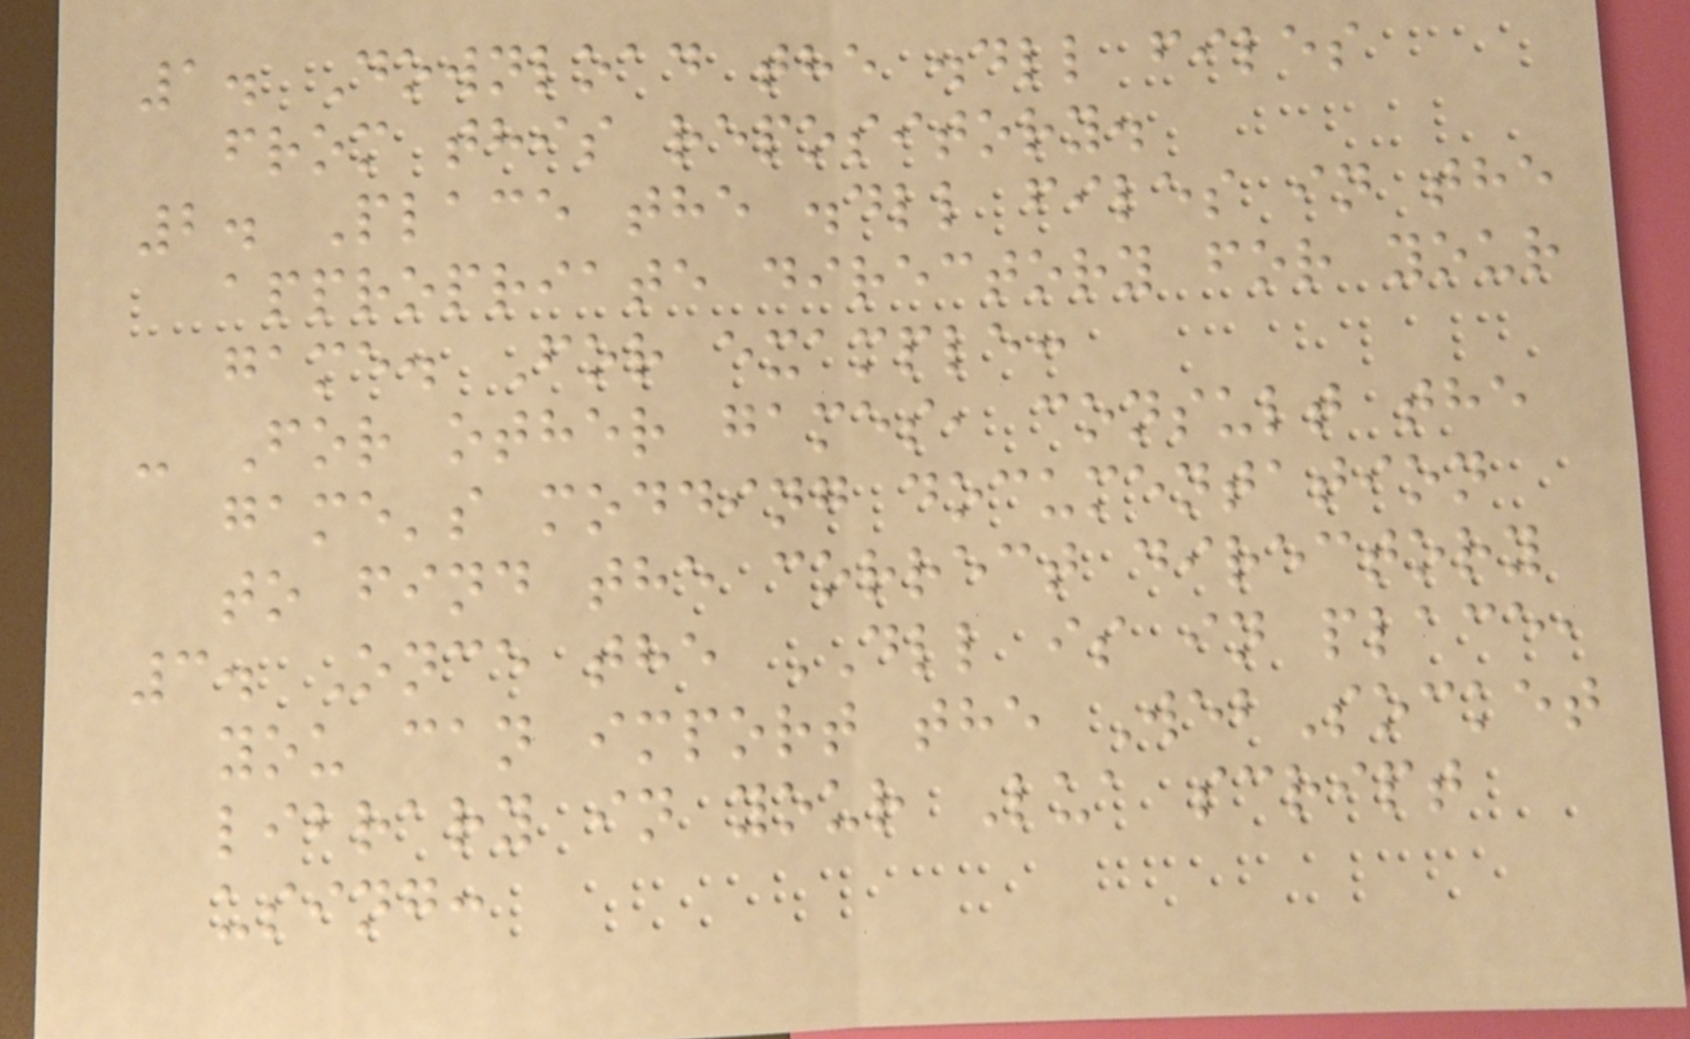1. Download the .dll files
from this repository.
2. Place the .dll files in the
appropriate directory for your
game. For example:
- For other games, consult the
game's modding documentation
to find the correct directory
3. Once the DLL is in place,
you can import the WebSocket
library in your Lua script
using:
